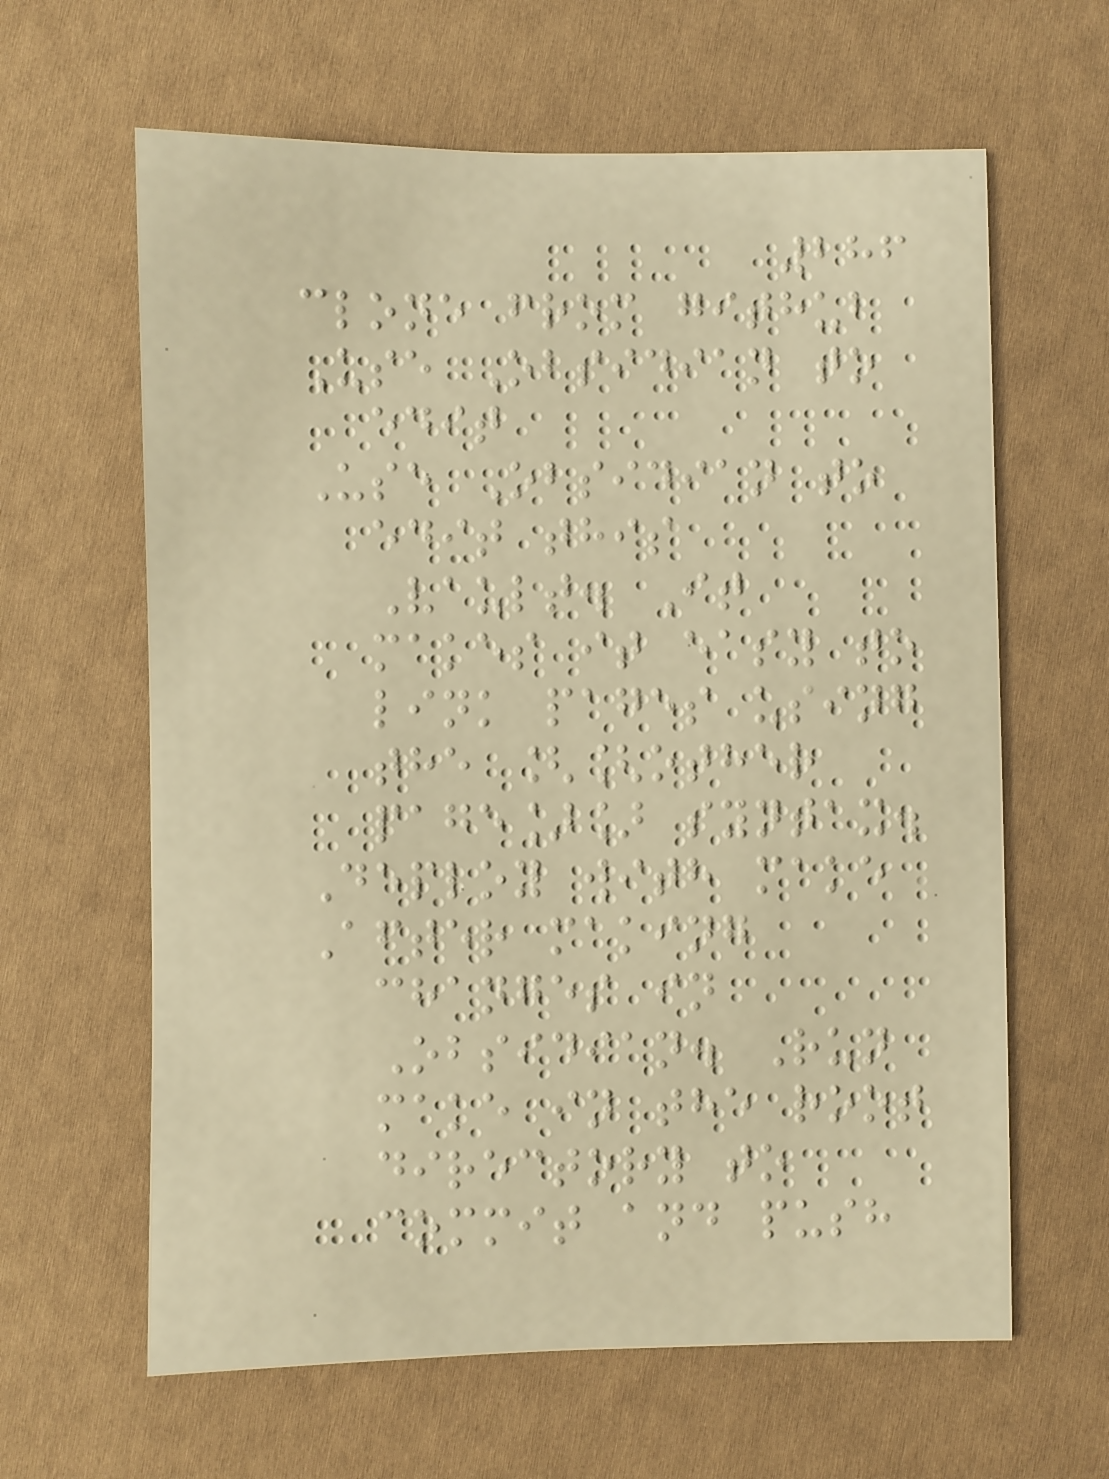286
clone from github
Use Obsidian to
edit
Use Obsidian to
edit this
Vault. It
makes it easy to
link pages using
the [[other
page]] syntax.
Deploy with make
After making
changes in
Obsidian. Run
make in the root
directory to
commit and push
